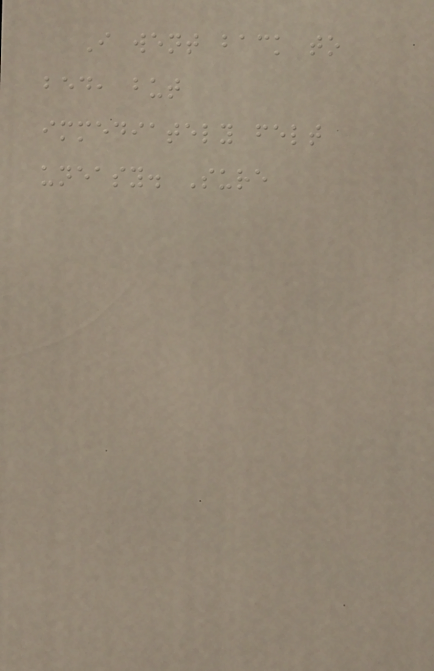I went back to
bed, but
immediately felt
uneasy. Sure
